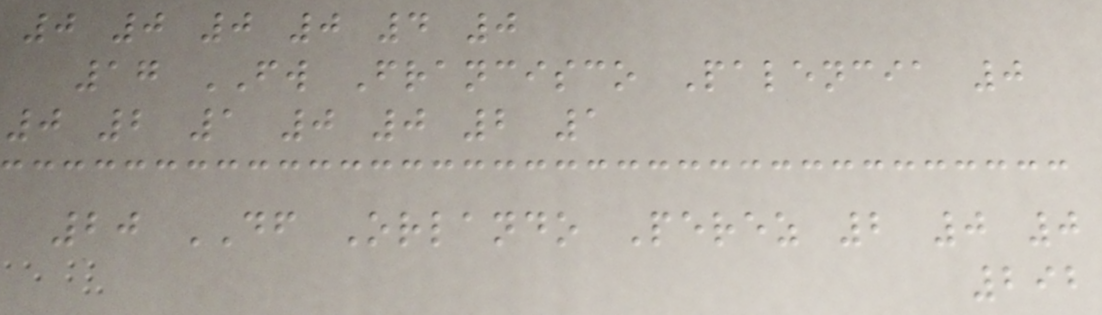0 0 0 0 4 0
17 FW Francisco Palencia 0
0 2 1 0 0 2 1
20 DF Orlando Perez 2 0 0
292
